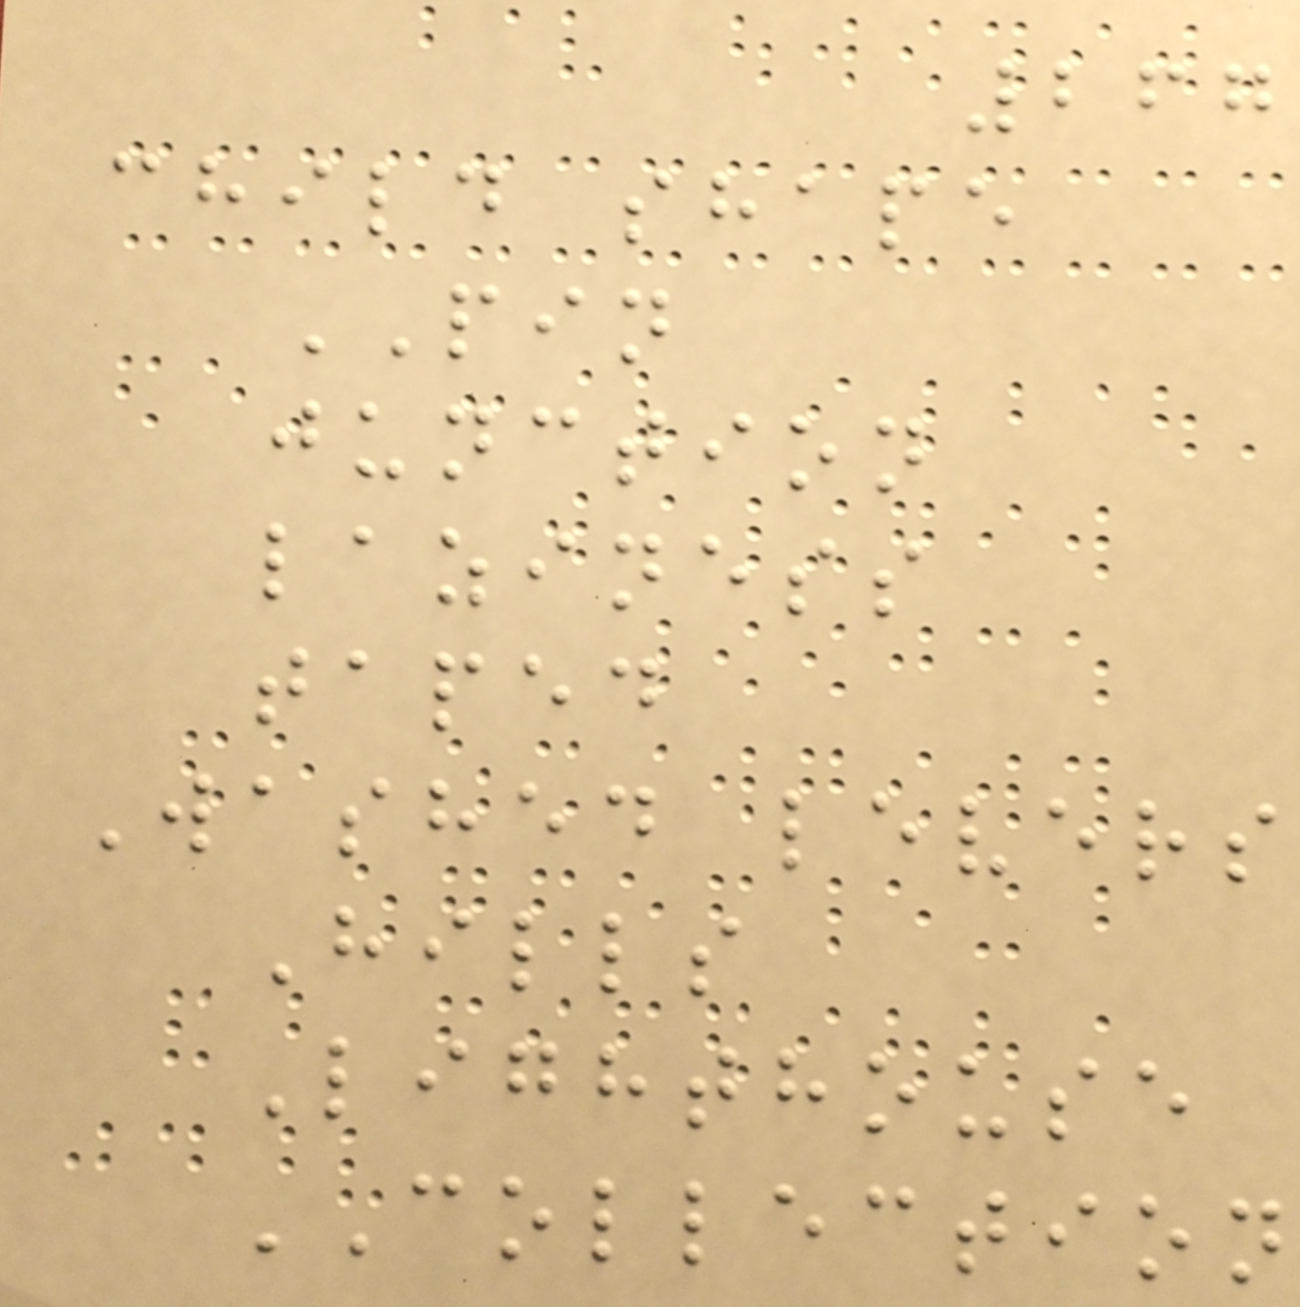267
child shape
PIN
junction
laziness
taped
Washed levers
Hills
Lighthouse
COLLECTION
